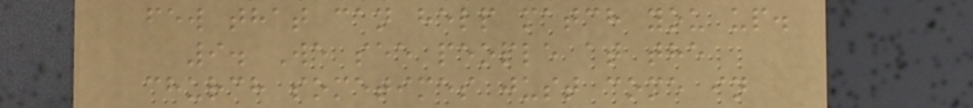few that can help match you up.
9. We see people at the
church sometimes just come in
